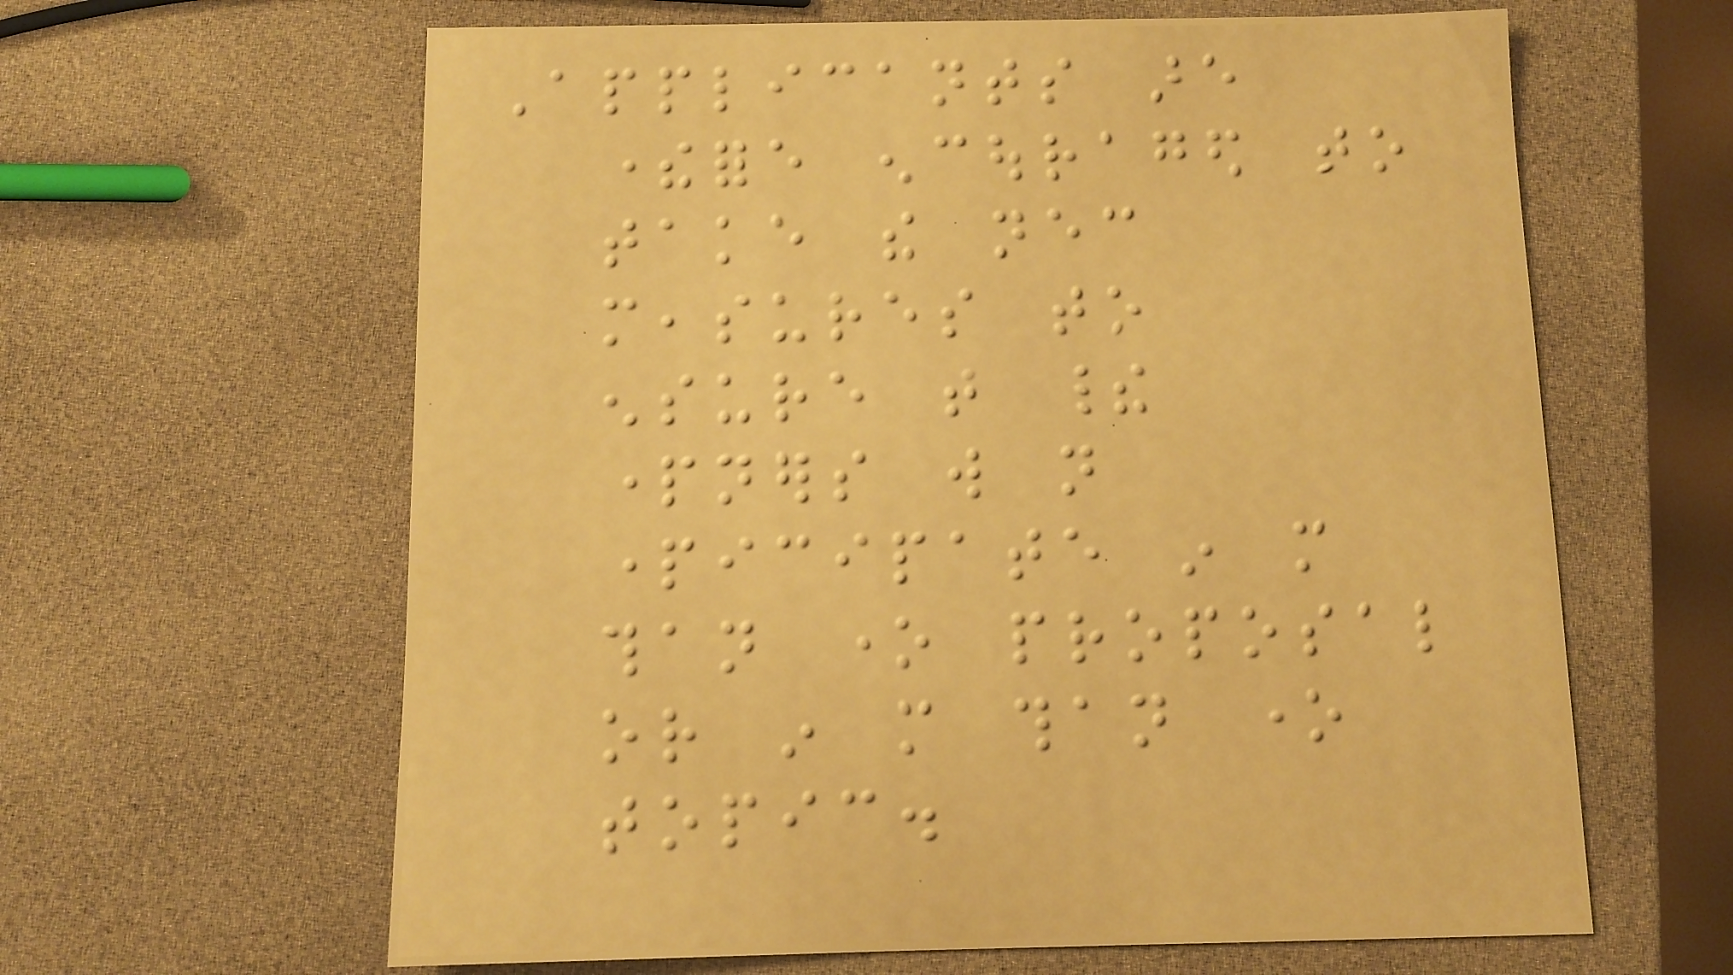Applicants are
therefore encouraged to
take the necessary
measures to
ensure that their
partners will not
participate in more
than one proposal
or in more than one
topic.
